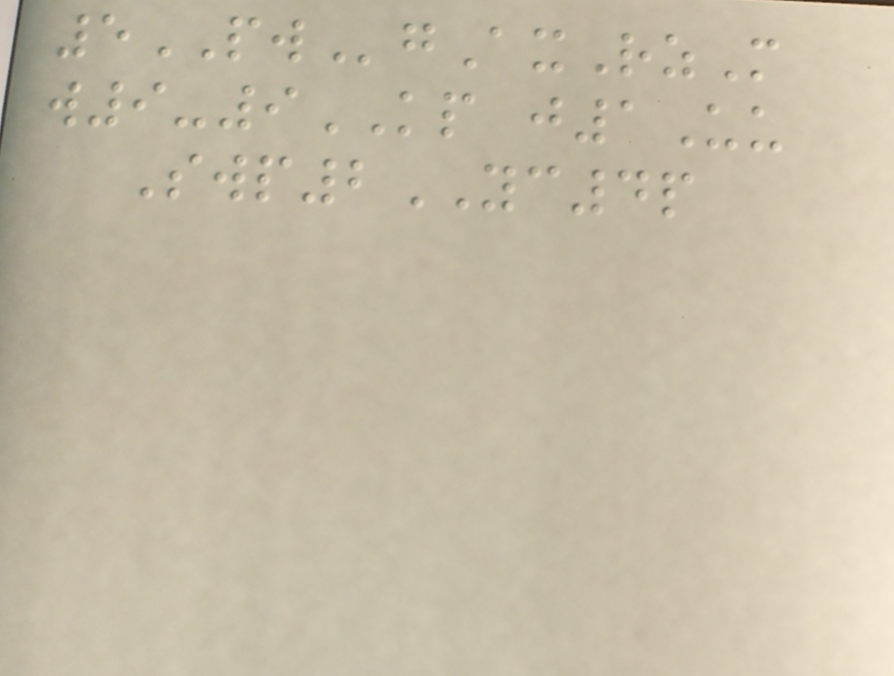5PWgAxRzM
w9-9KP j1Uu
Swp2YC4p
